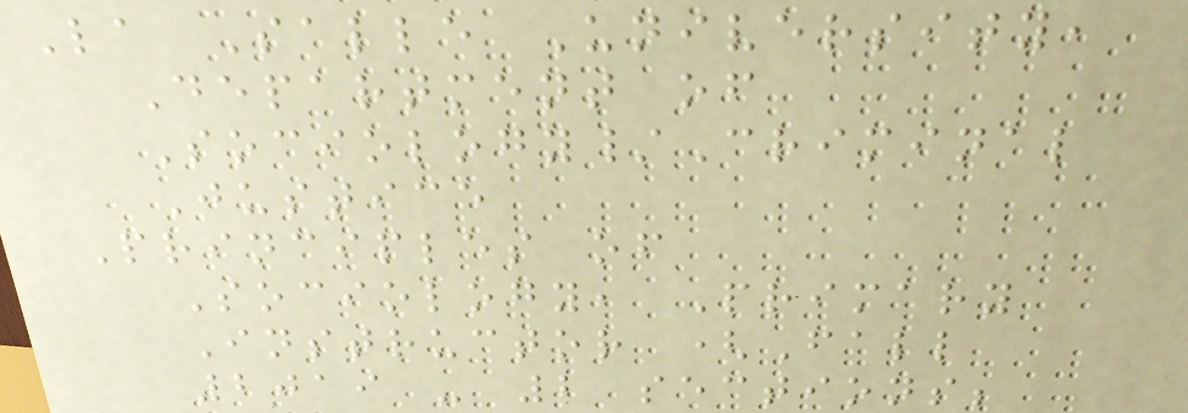La Salle University,
Department of
Sociology/Criminal
Justice
Principles of
Sociology, Primary
Instructor (Fall
2019 - 2 sections;
